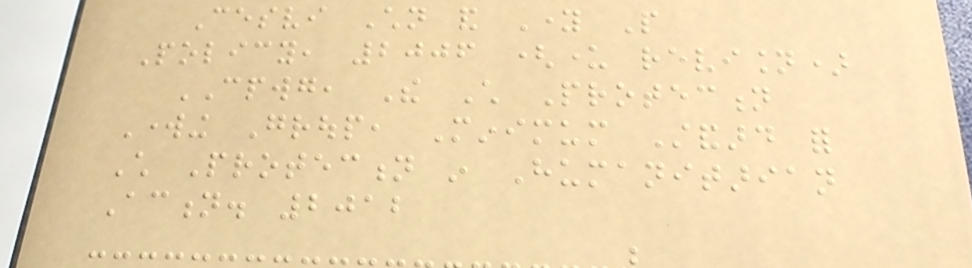Cesvi Children and Young People
Policy, 2006 (under revision)
CPWG, The Child Protection
Working Group, Minimum Standard for
Child Protection in Humanitarian
Action. 2012
